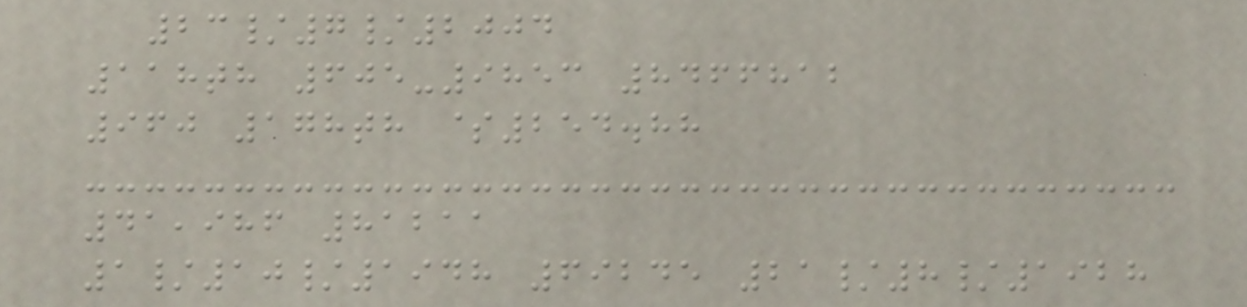23/7/2004
118th 605-9853 8466812
960 178th $254.88
41,986 81211
1/10/1948 69245 21/8/1928
